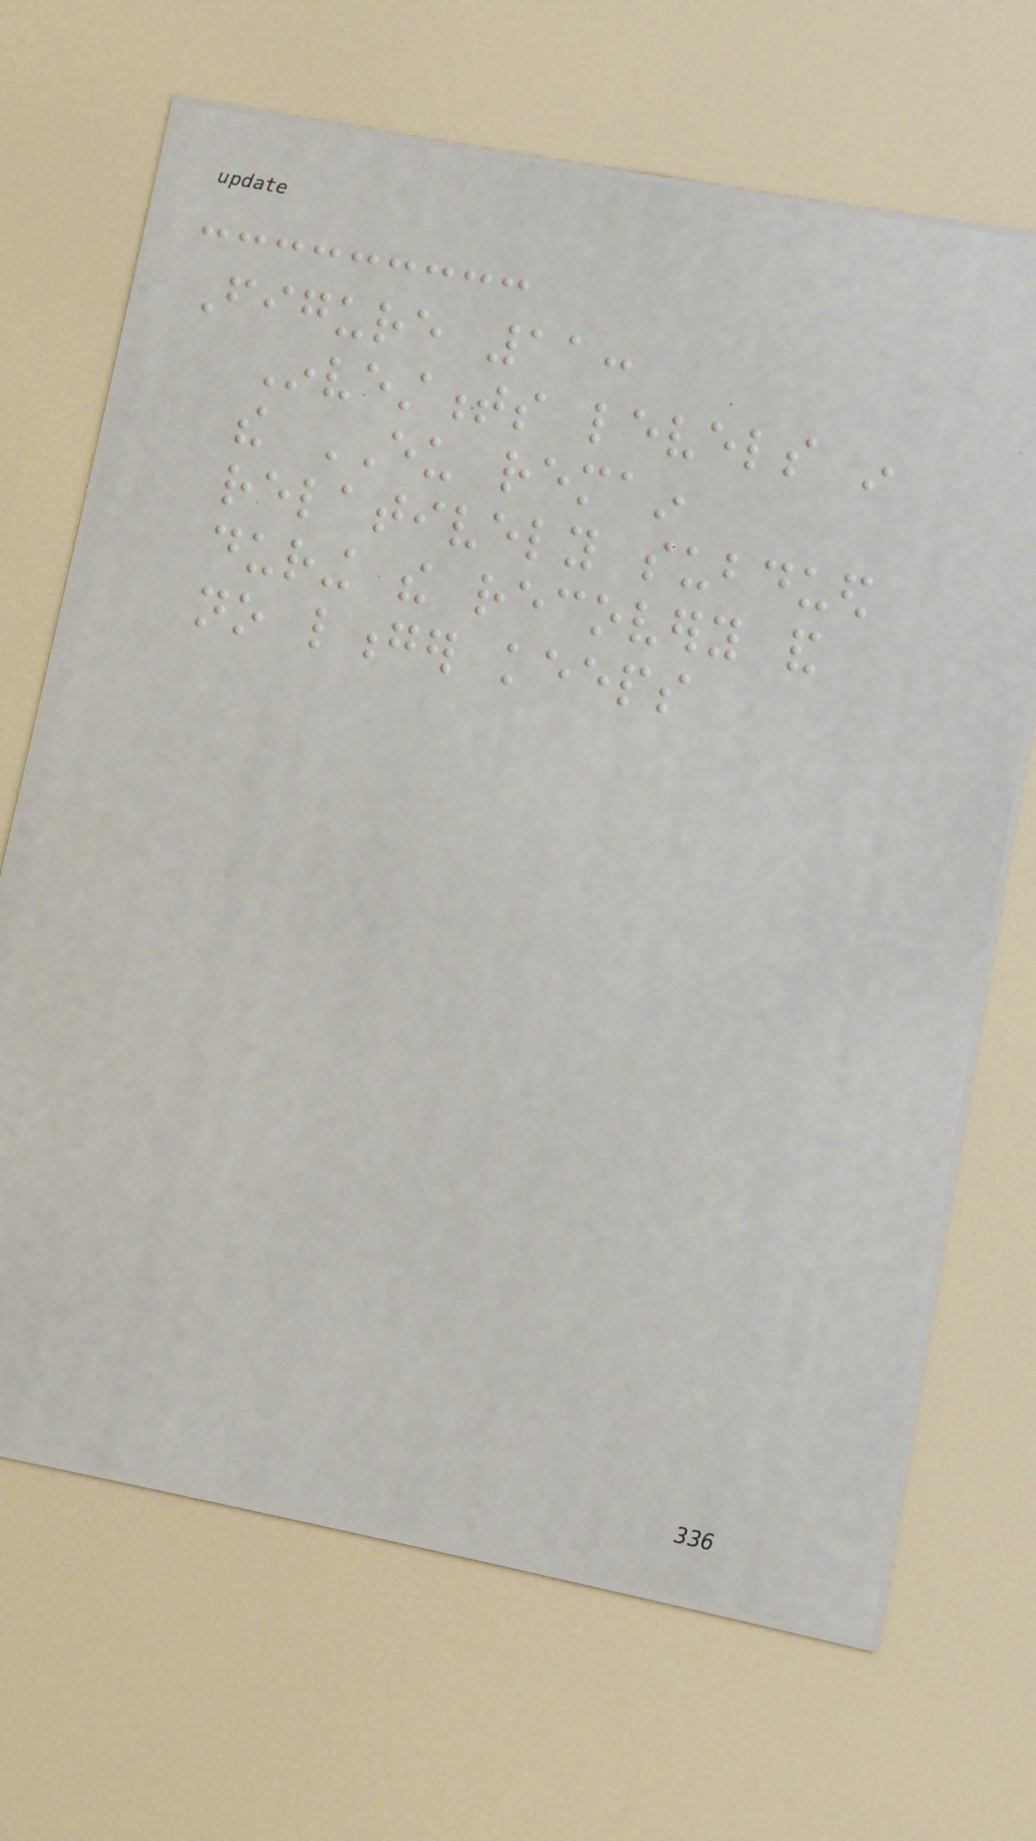Figure 11:
Investments levels in
the EU remain
relatively subdued
during the recovery and
no longer keeps
